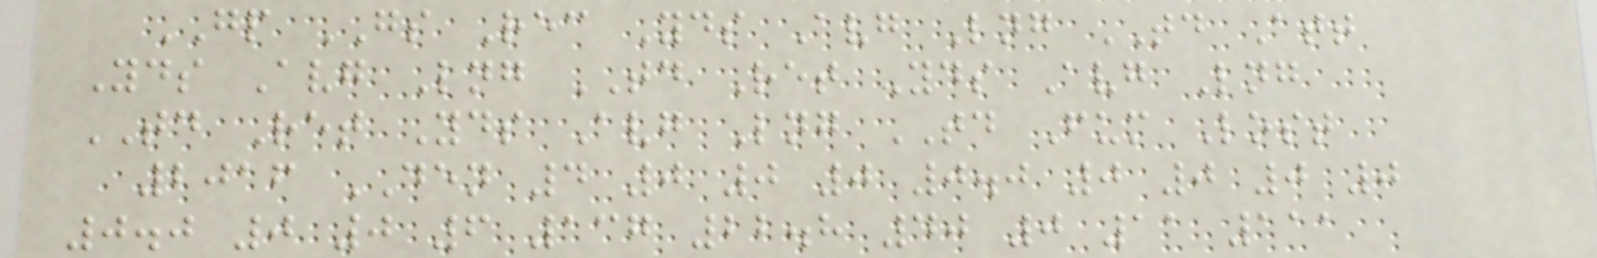GP GS Rec Yds Avg Lng TD Att
Yds Avg Lng TD Ret Yds Avg Lng
TD Ret Yds Avg Lng TD Fum Lost
2016 DEN 4 0 0 0 0.0 0 0 0 0
0.0 0 0 6 137 22.8 40 0 11 111
